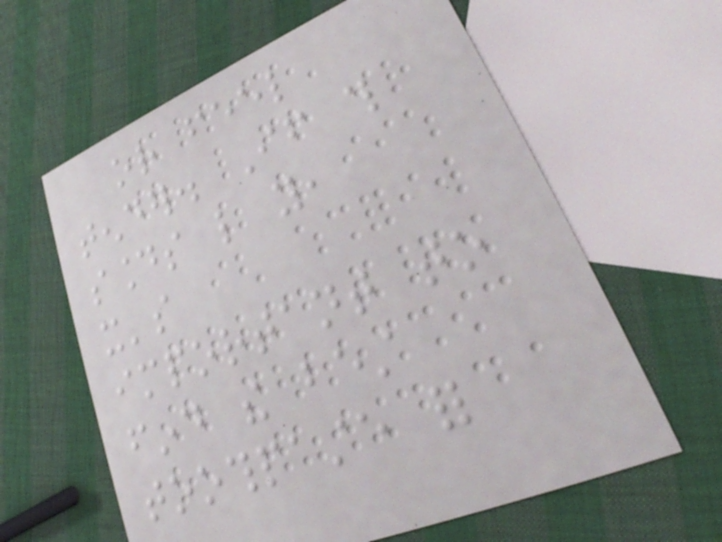or feel
tender. If this
sounds like you,
it's
important to
find the best
toothpaste for
